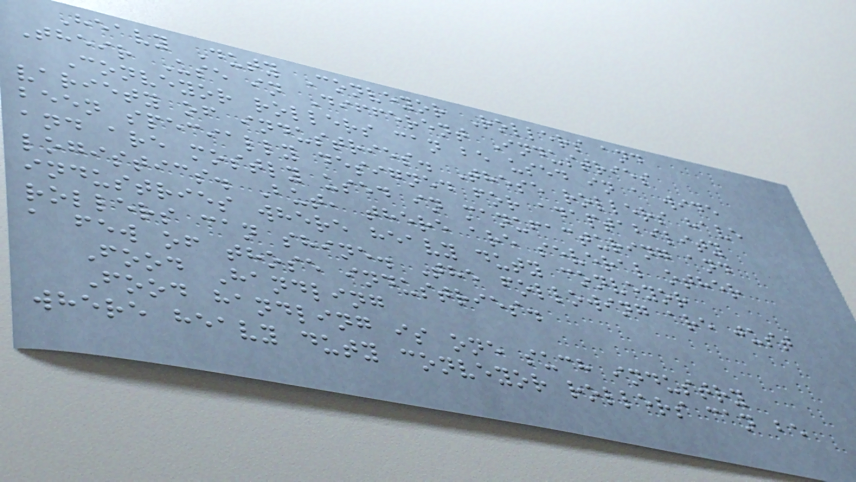Heavy Duty Conveyor Rollers and
Their Use in Different Industries
Conveyor rollers can be used in a wide
variety of industries. These rollers have
been specially designed for adaptability
and are mostly used in manufacturing and
logistics. But, there are several other
industries where heavy duty conveyor
rollers can shine. The following are just
a few of those industries.
Food Handling
Food handling is one such industry
where heavy duty conveyor rollers can be
